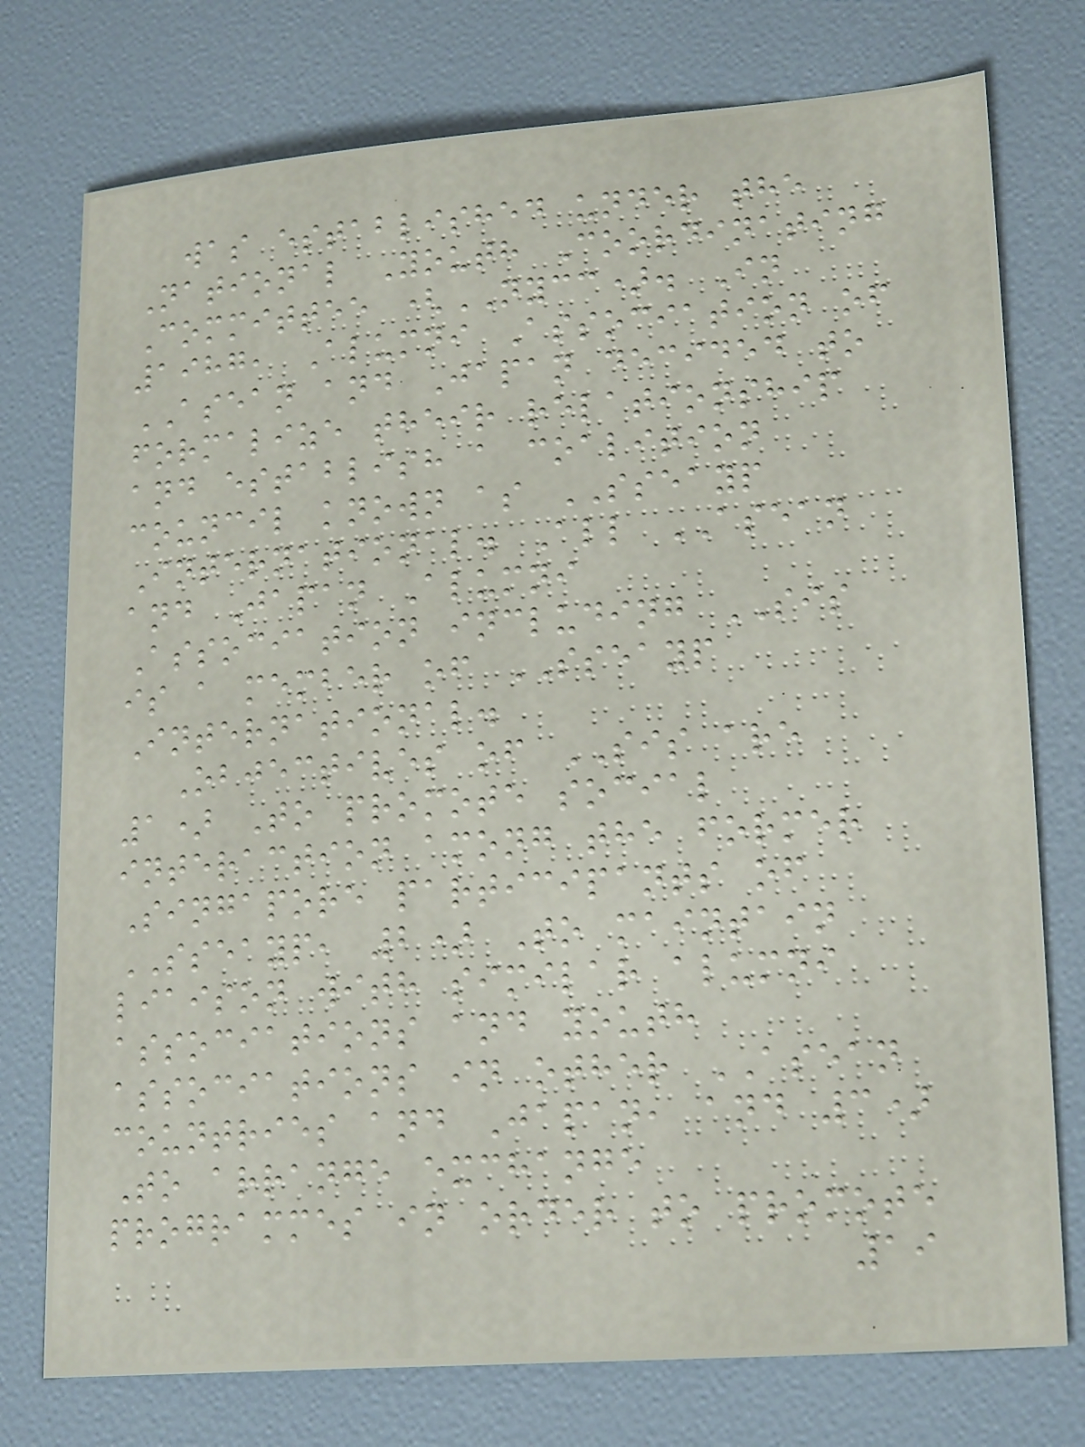was established under the
National Youth Coordinating
Committee (NYCC). In
1987, Alumni Association of
ASEAN and Japan decided to
formalize their relationship
and establish a coalition
council known as SSEAYP
International. All ASEAN
and Japan Alumni
Association including SIS
is a member of SSEAYP
International.
Objectives of SIS are
1) To promote social
interaction among the former
Singapore participants of
SSEAYP, 2) To maintain
liaison with similar alumni
associations and youth
associations in other ASEAN
countries and Japan, and 3)
To arrange exchange
programmes in order to promote
19
